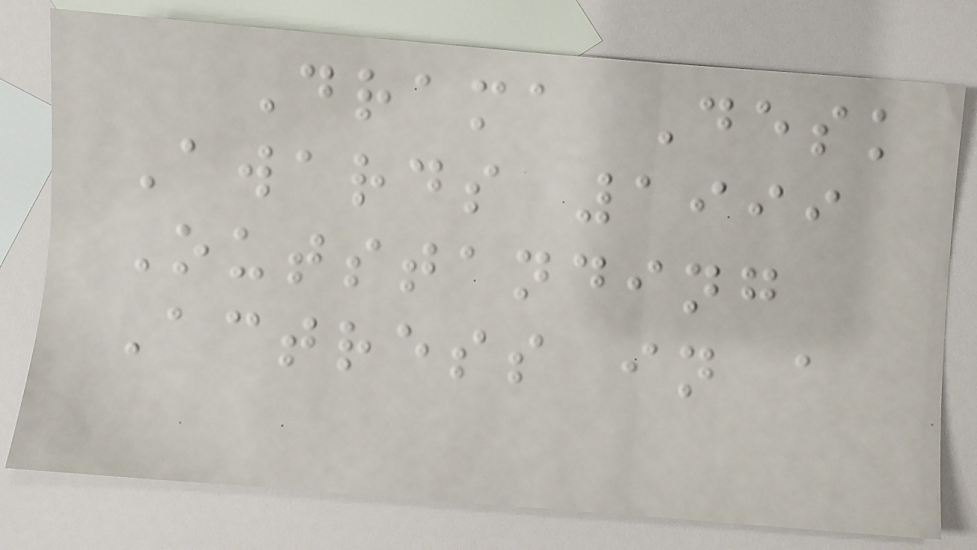Drama Desk
Awards 1999
Outstanding
Actress in a
